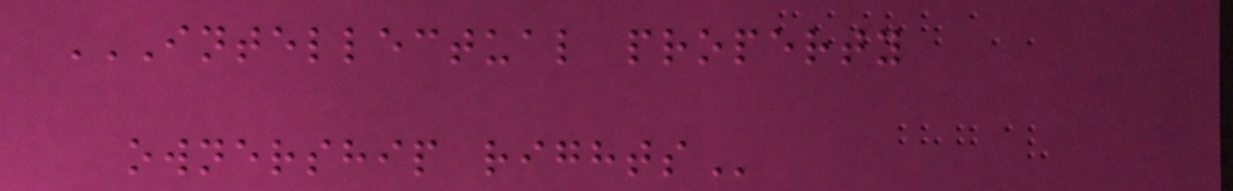INTELLECTUAL PROPERTY
OWNERSHIP RIGHTS
